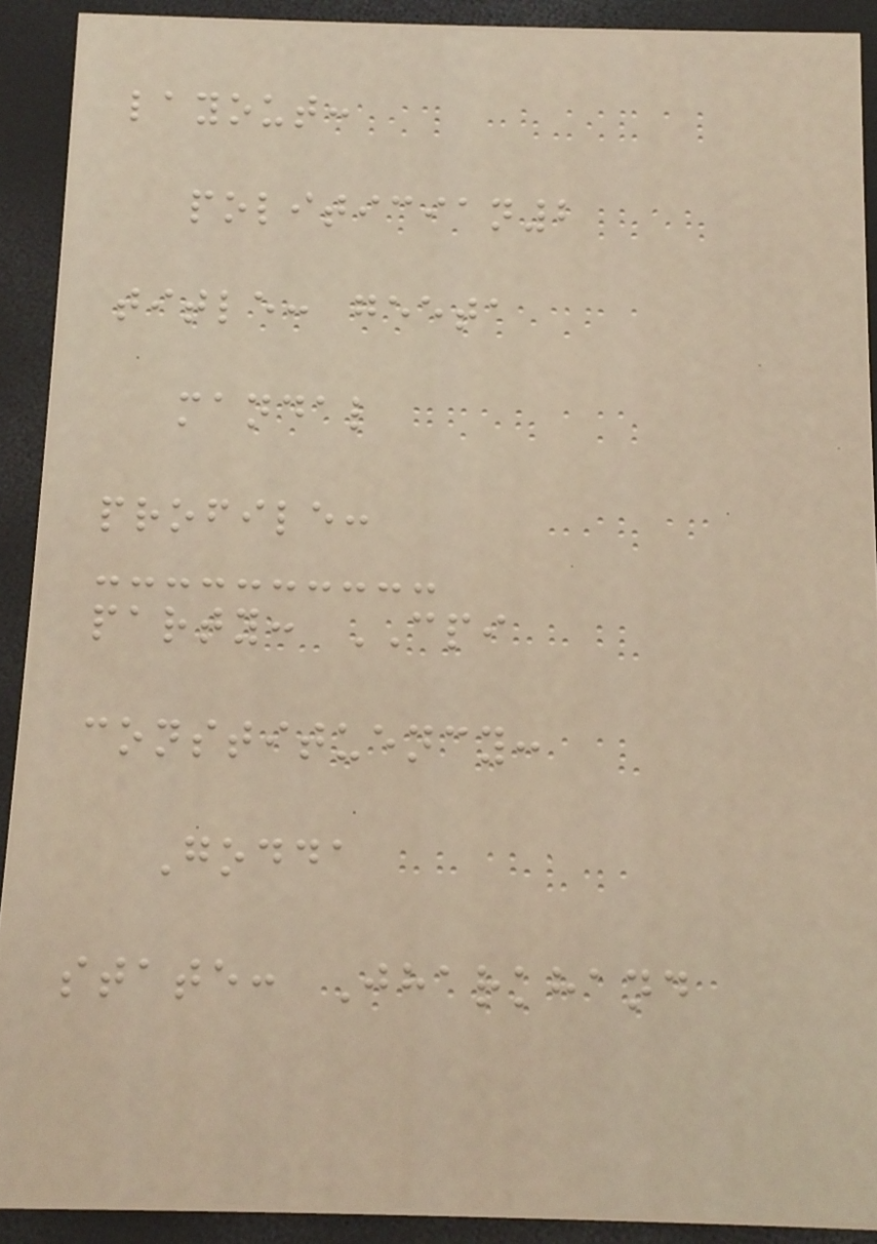layout:
politician2
title: geeta
mandal
profile:
party: CPI
constituency:
Godda
state: Jharkhand
